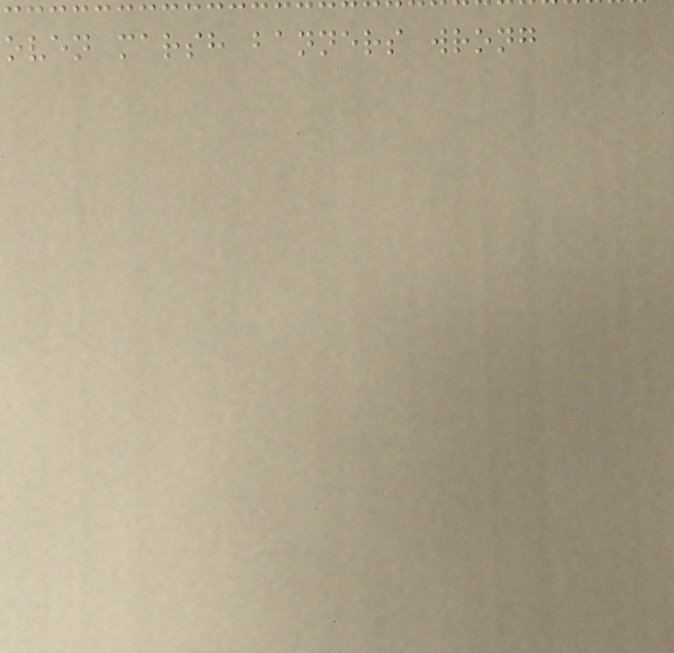oven marsh banners wrong
